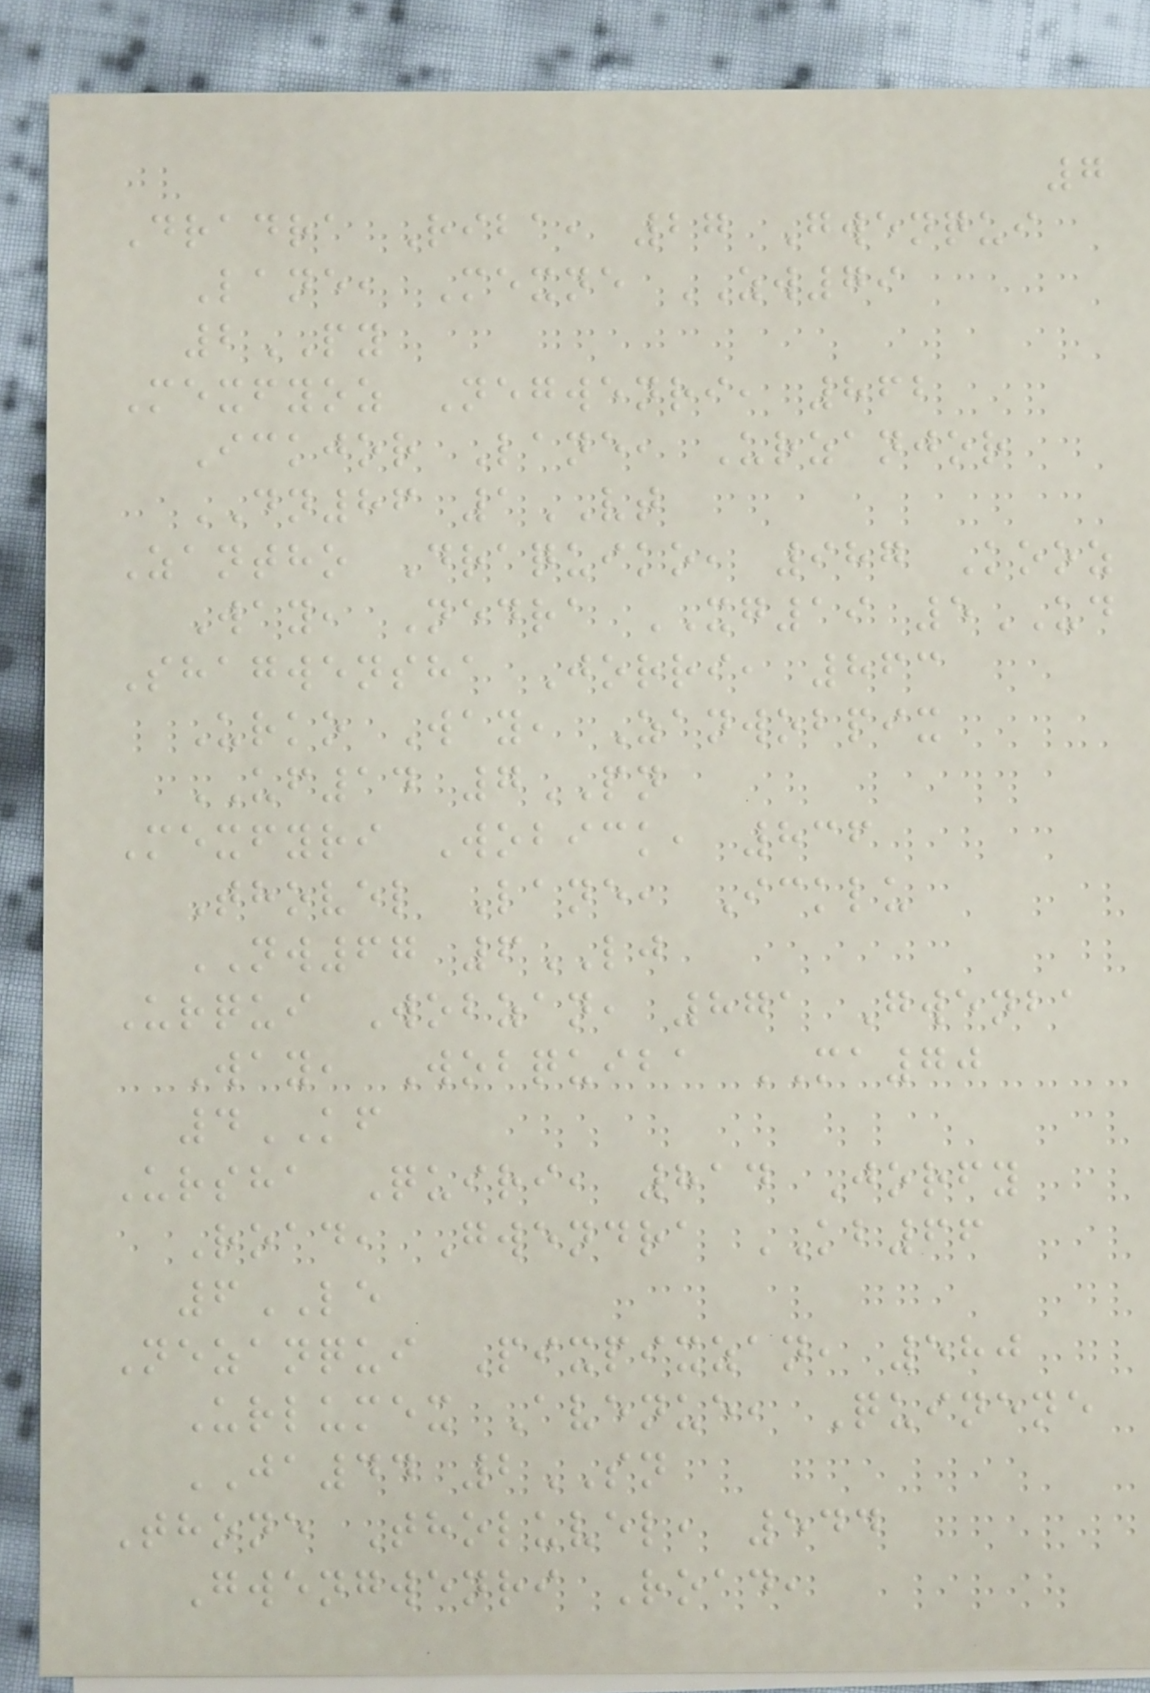7
Dradra Riba, 27 Gwenqui
Lane, Mexne ZW79
2PY
Mexfyoz Negwenri, 862
Ickjor Lane, Urzanjor
DN86 1VT
Zantho Draquiko, 987 Kooz
Way, Nedra XG19 5UD
Shagwensha Jorri, 863
Urko Way, Zanwobpix
UF14 7PN
Mexfyri Wobick, 836
Thovel Lane, Icklu
NW67 6LJ
Urqui Wobzan, 871 Gwenba
Way, Wobquiba MA70
4KF
Ursha Quiri, 814 Jorfy
Road, Gwendra KB66
6LE
Nezanqui Pixpixzan, 580
Urlumex Avenue, Quinene
JA44 2SN
Thone Tholuvel, 544
Gwengwenri Road,
